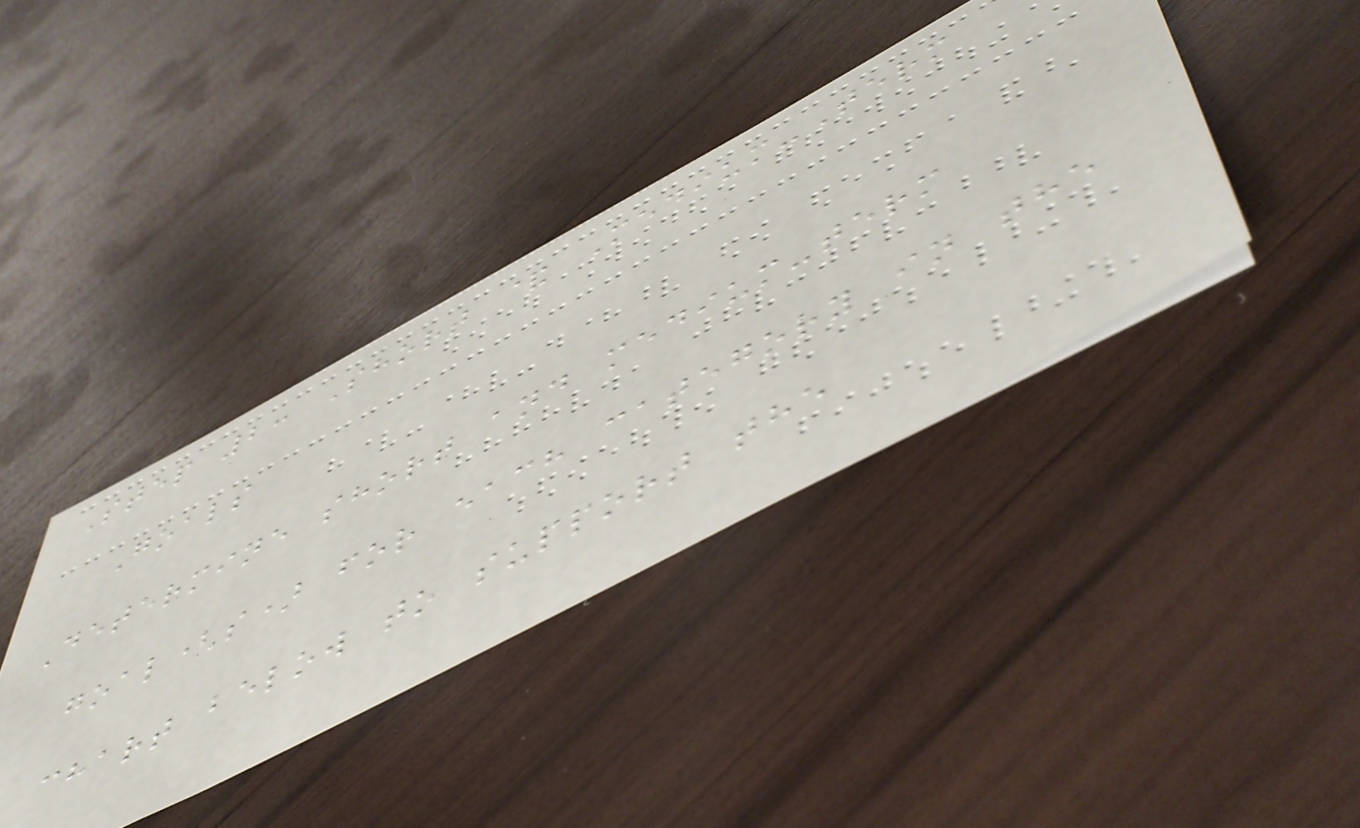Step 2: Short & Medium-Term
Goals
Determine short and medium-term
goal(s) for each category in the
chart below to support the
